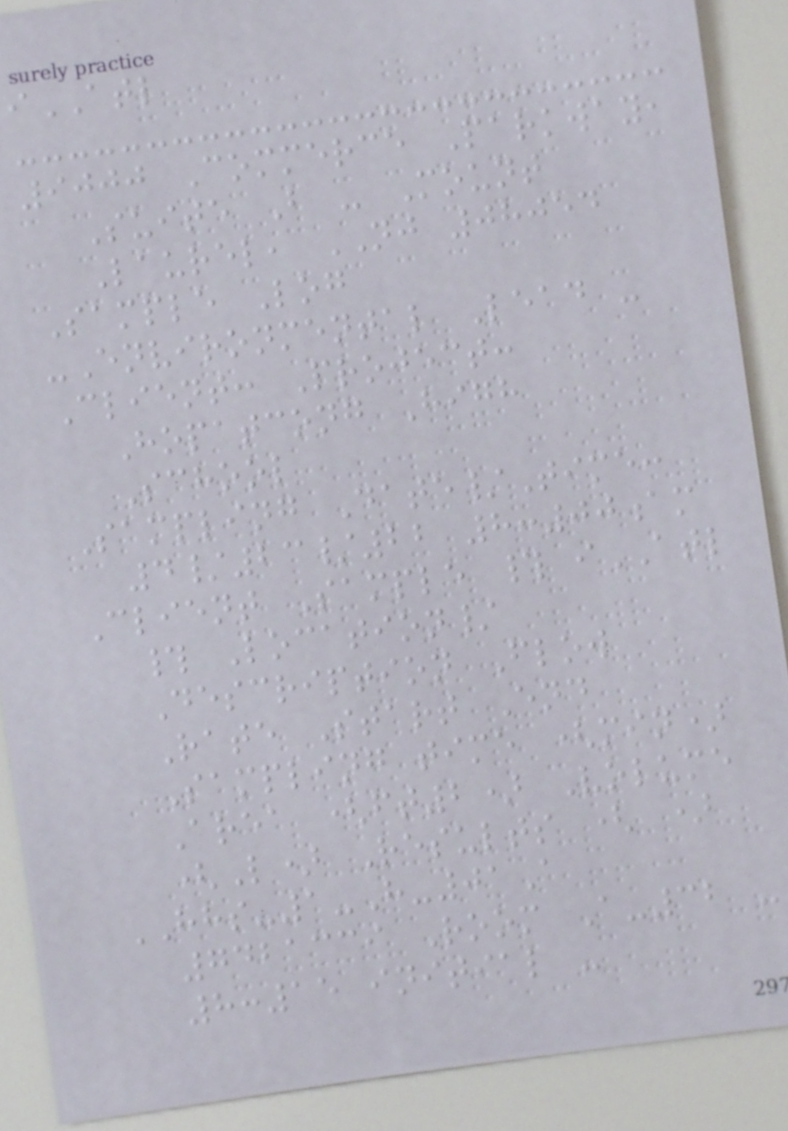iATL
9000 Commerce Parkway,
Suite B - Mount
Laurel, NJ 08054
Sample Log
-Environmental Lead -
Client: Project:
Hopatcong High
School
Sampling Date/Time:
4/23/22 8:00am
Client Sample # iATL
# Location/
Description Flow
Rate Start End
Sampling time (min)
Area (ft2) Volume
(L) Results ( )
HHS-1-H-01A
7421339 Room A-32 -
8:15 initial -
